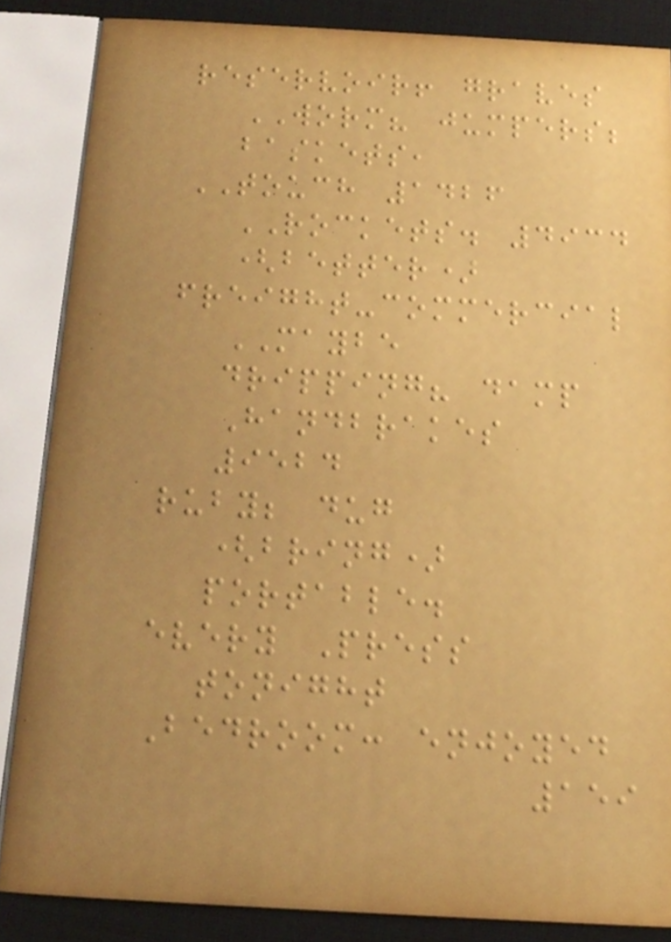reservoir! graves
WORM? jumpers;
baskets,
TOUCH 1426
ROCKETS. 4934
(better)
freight-commercial
MAYBE
dripping? damp
Handbrakes
9524
ruby; dug
(bring)
portable.
every Press
tonight
Bedroom: enjoyed
159
